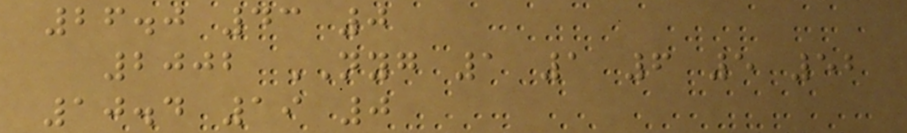26.0 43 0
2002 NYG 1 1 6 5 52
10.4 19 0
